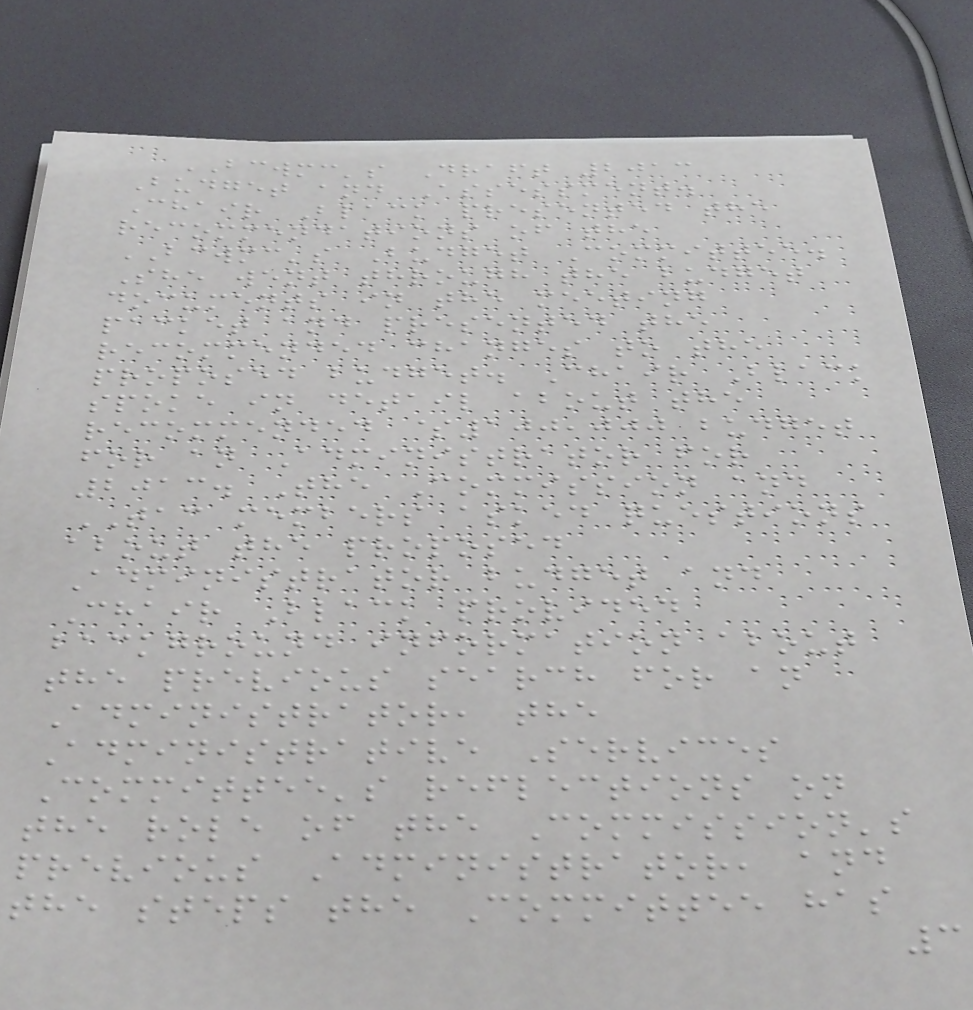BCWMC's Draft 2013
Budget and Assessment.
Chair Black presented the
recommendations of the
BCWMC's Budget Committee.
She went through the budget
documents in the meeting
packet and presented the
recommended changes to the
proposed budget. Chair Black
spoke in detail about the
recommended $100,000 budget
for an Administrator for
2013. The Commission and
TAC members asked questions
about the proposed
Administrator budget and
Chair Black provided
background information about
the previous search for an
Administrator, the
Administrative Services
Committee's reflections on
the role of the Commission's
previous Administrator, and
the steps the Committee has
3
